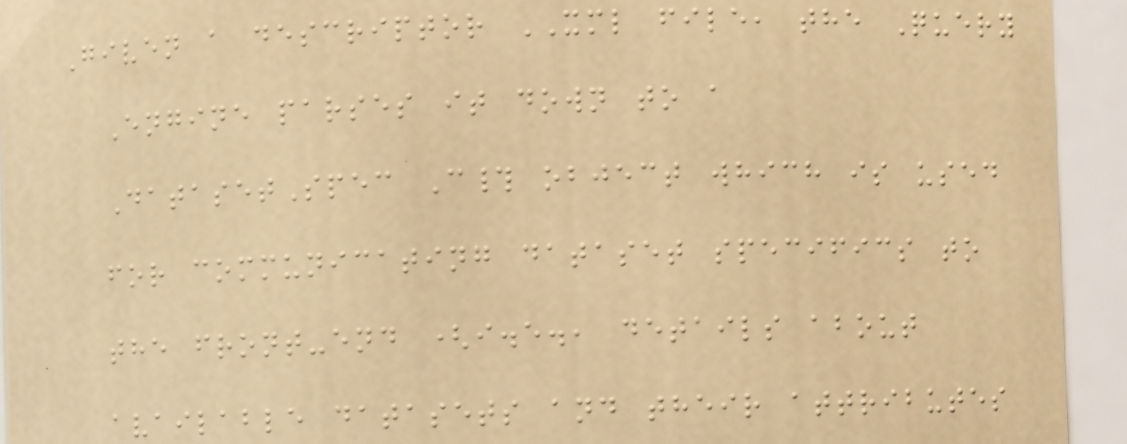Given a descriptor XML file, the Query
Engine parses it down to a
DatasetSpec C# object which is used
for communicating dataset specifics to
the front-end (i.e., details about
available datasets and their attributes
